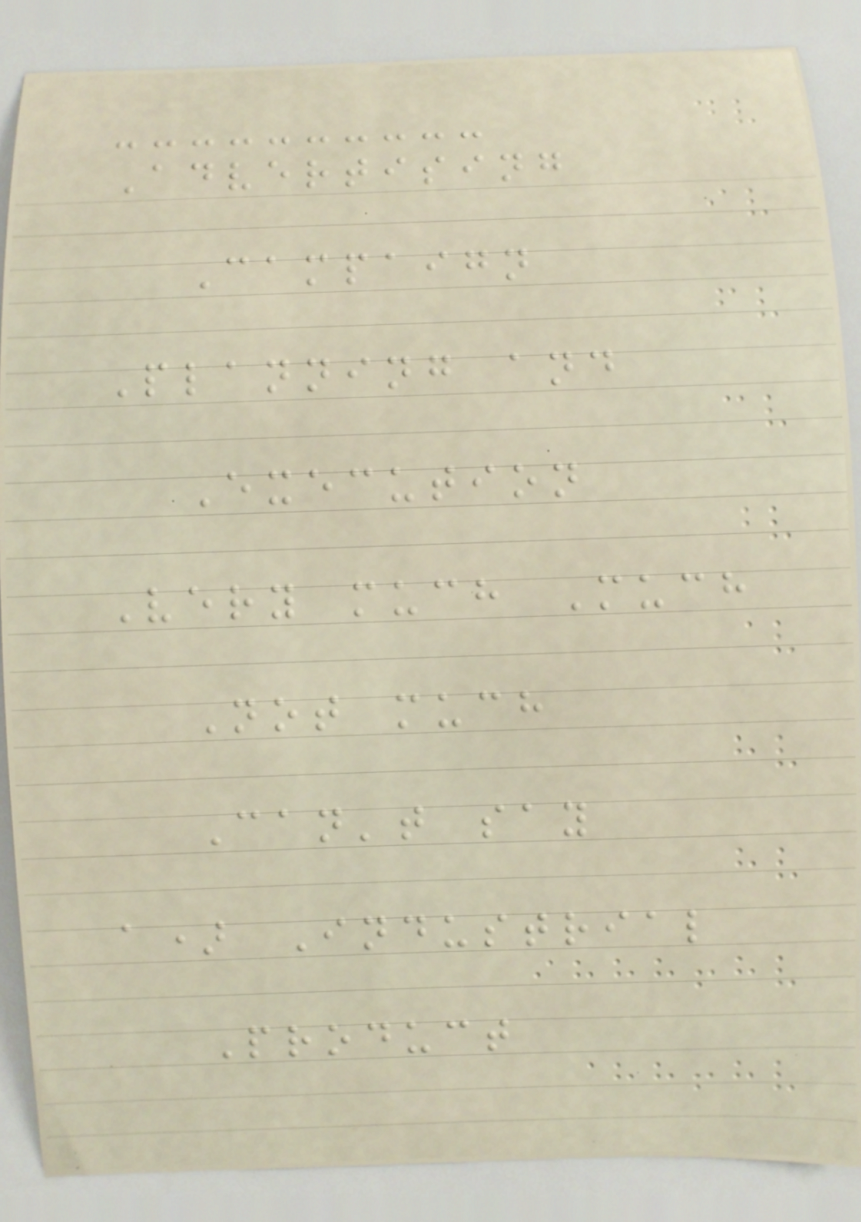Advertising
Campaign
Planning and
Execution
Very much Much
Not much
Can't say
a) Industrial
Product
